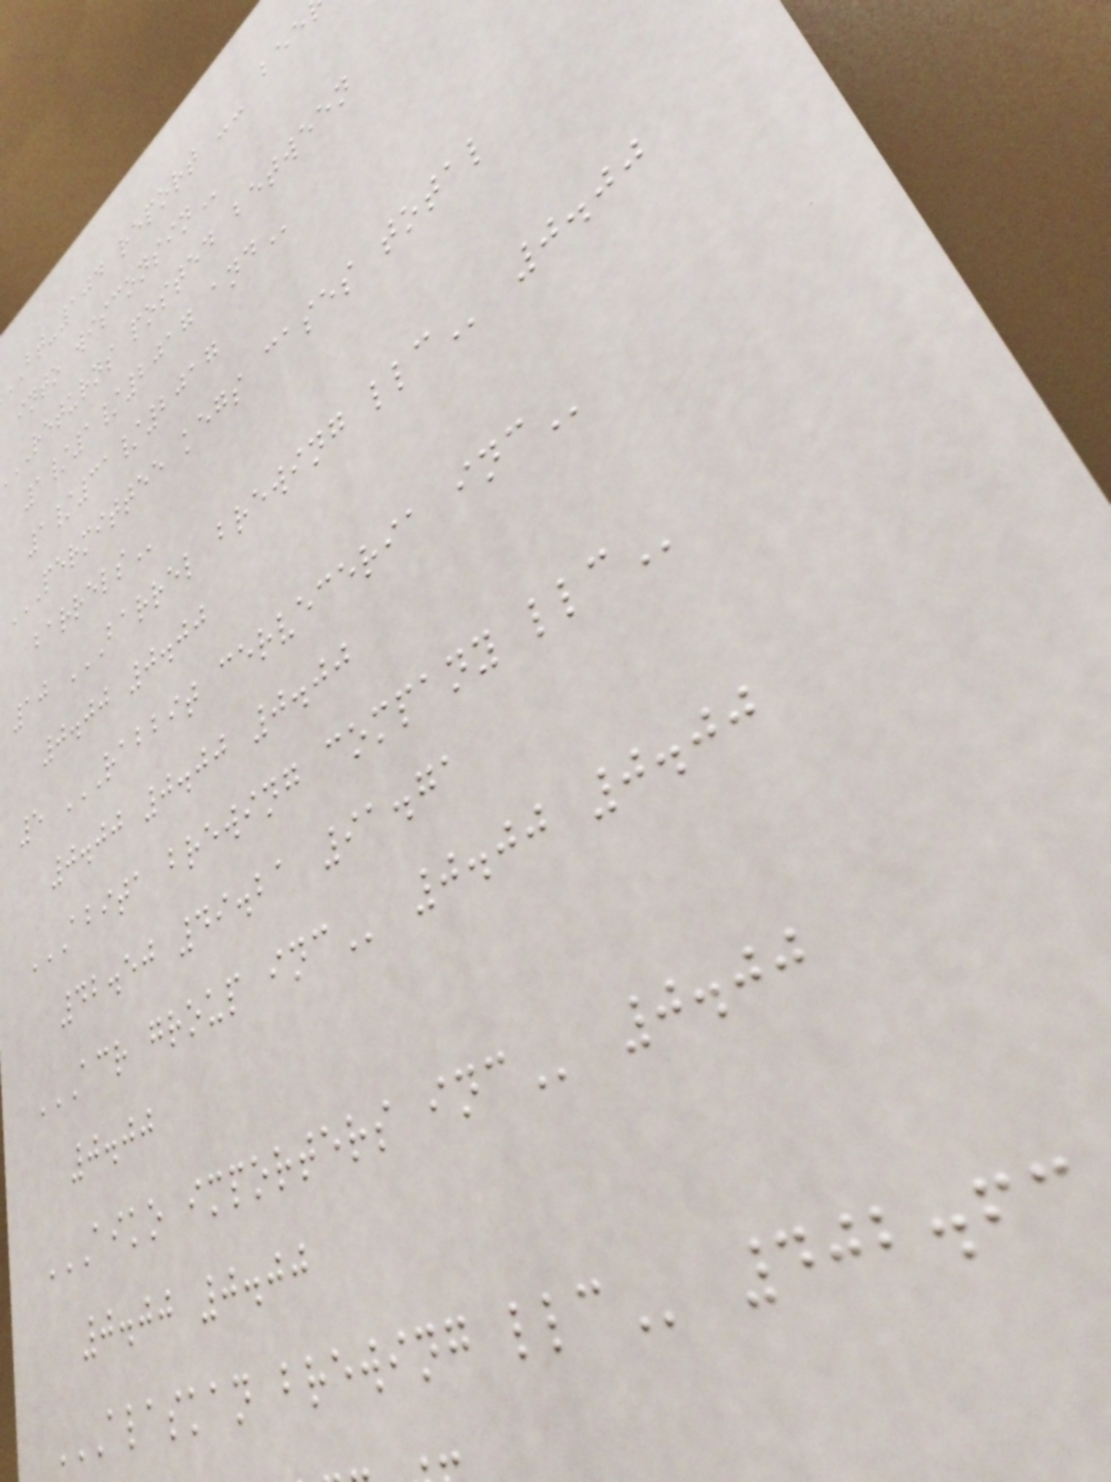BT-104 report --
into
RETURNS posted between
1/1/2017
1/31/2017
PERMITTEE KEGS CASES TOTAL
10 BARREL BREWING LLC 0.00
0.00 0.00
5 RABBIT CERVECERIA INC
0.00 0.00 0.00
ABITA BREWING COMPANY LLC
42.50 49.21 91.71
ACR GROUP INC 0.00 0.00
0.00
AIKO IMPORTERS INC 0.00
0.00 0.00
ALASKAN BREWING LLC 402.63
